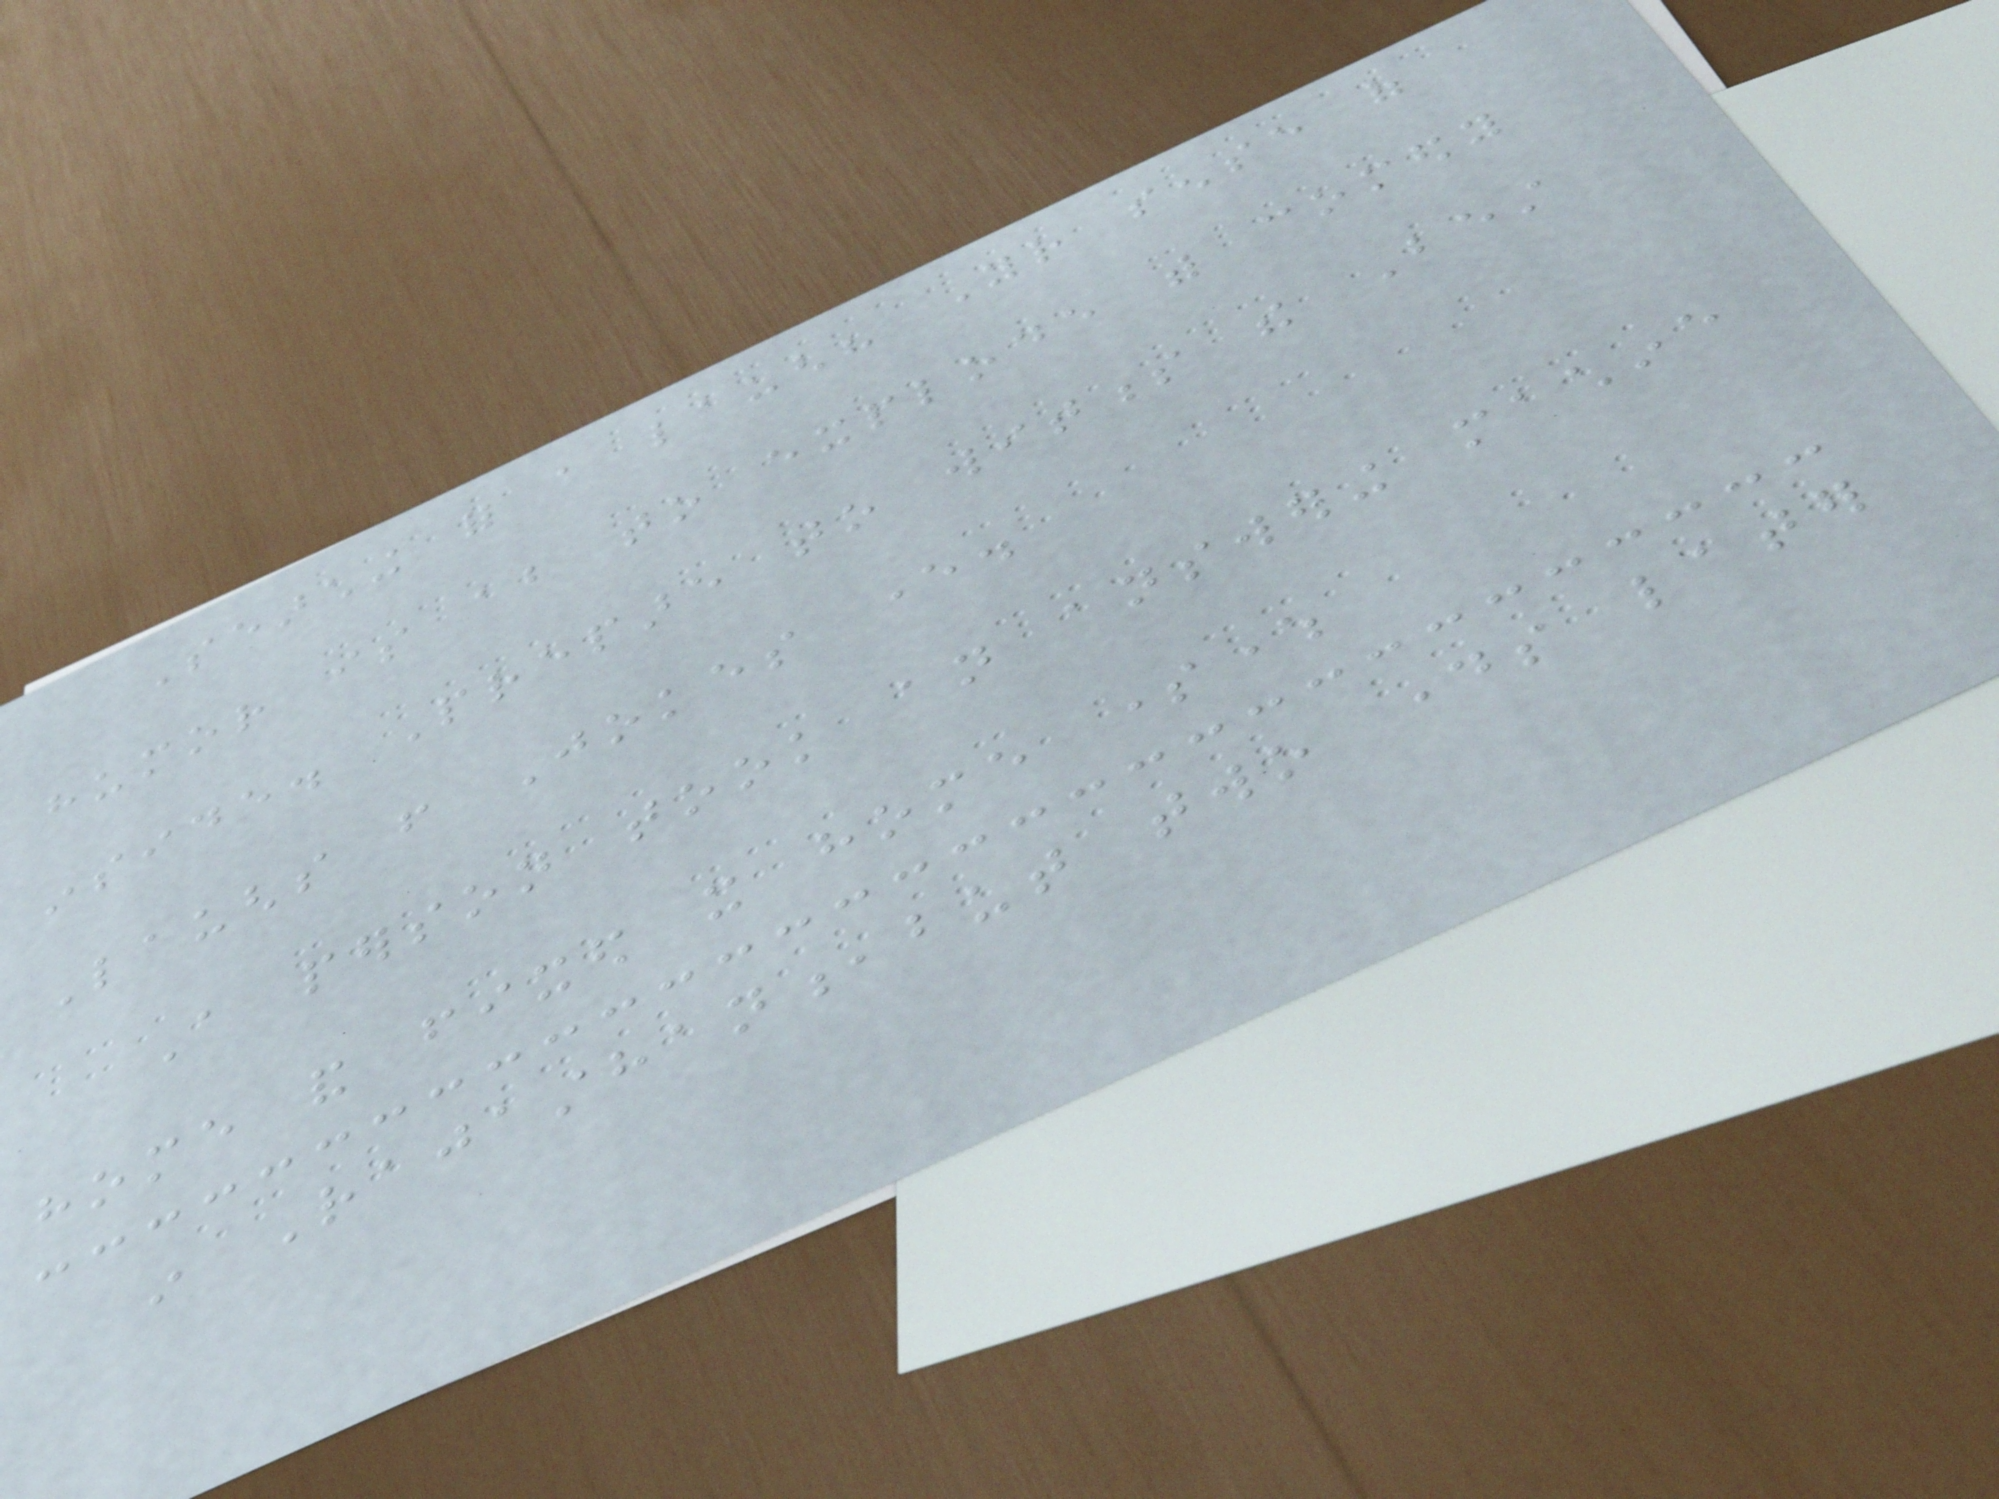Searching for a laugh? Your sense of
humor is about to explode with comedy
inside. Prepare to witness the Best
Laughs from Jokes ever.
A person took an answering machine
home and fixed it home somewhere
in Rajasthan,but two days later
